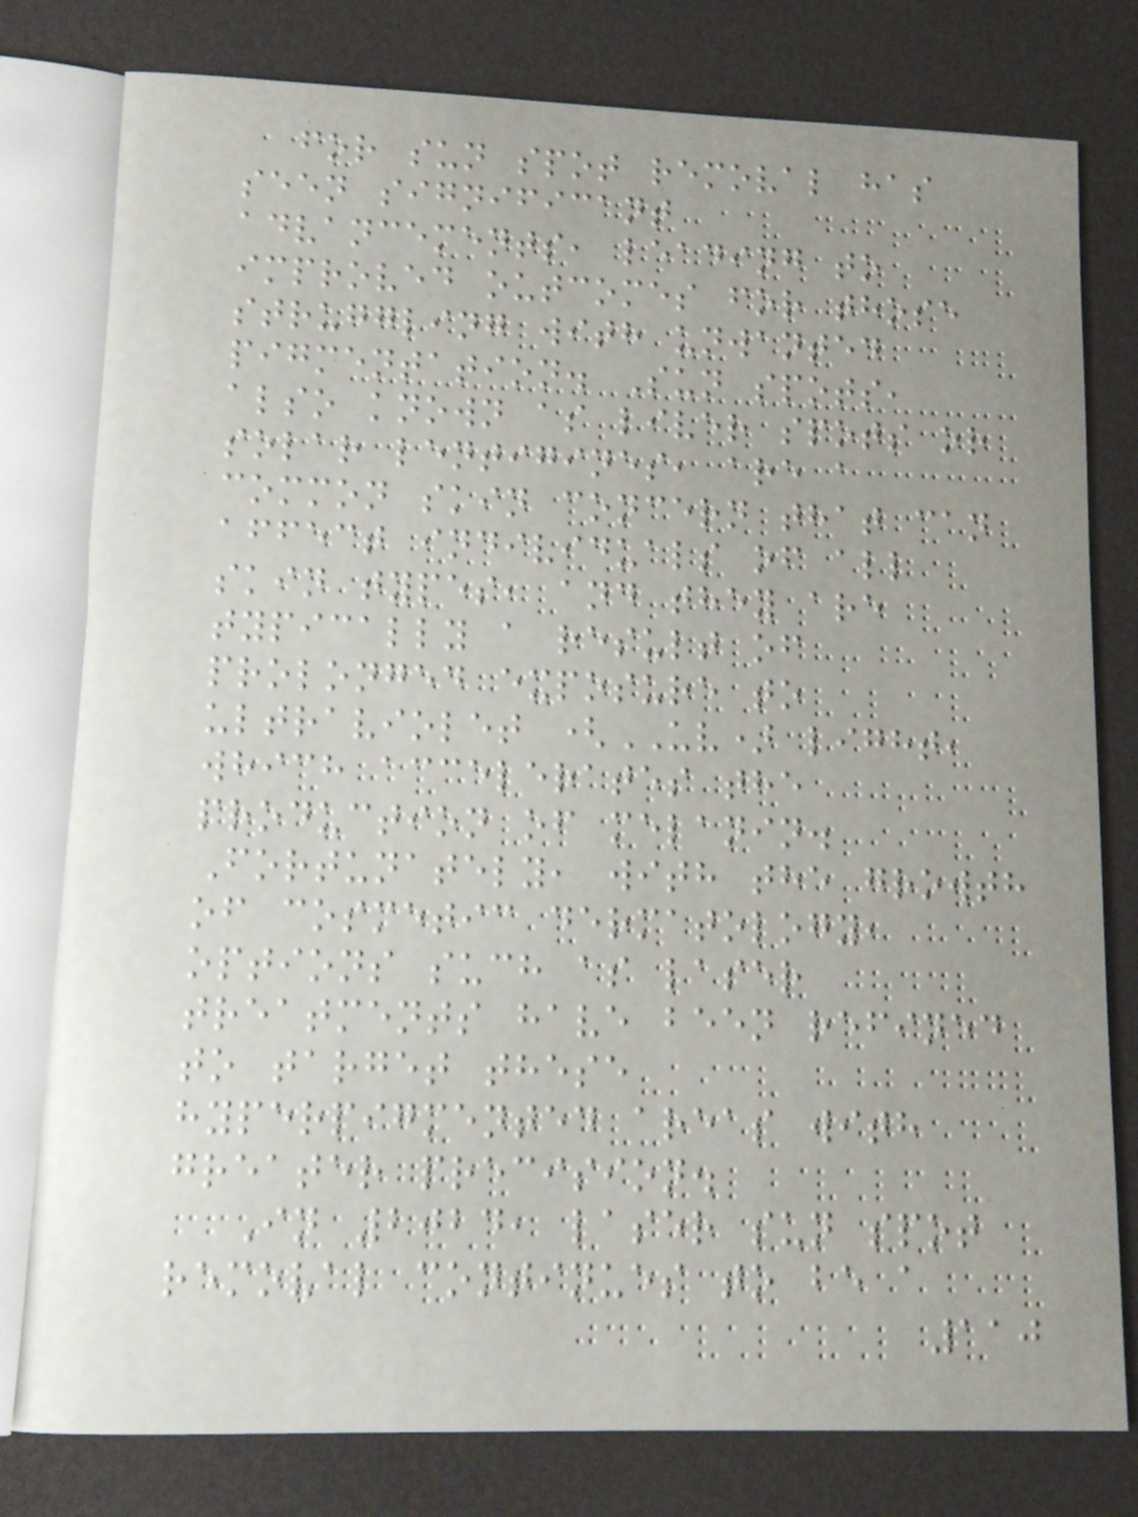for sun spot removal has
seen significant
advancements, leading to
improved outcomes for those
struggling with unwanted
pigmentation. Sun spots,
also known as liver spots or
solar lentigines, are a
common skin concern that can
affect individuals of all
skin types, and they are
typically a result of
prolonged exposure to
ultraviolet (UV) light,
which accelerates the
production of melanin.
Fortunately, with the growth
of cosmetic dermatology,
options such as laser
treatments have been refined
to target these
hyperpigmented areas with
greater precision.
In 2024, laser sun spot
removal continues to be a
110
